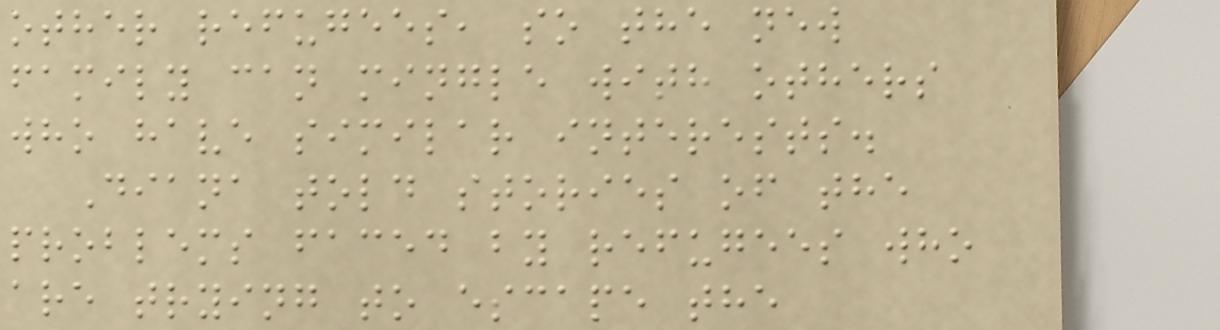other refugees, so the new
family can mingle with others
who have similar interests.
Diana told stories of the
problems faced by refugees who
are trying to escape the
